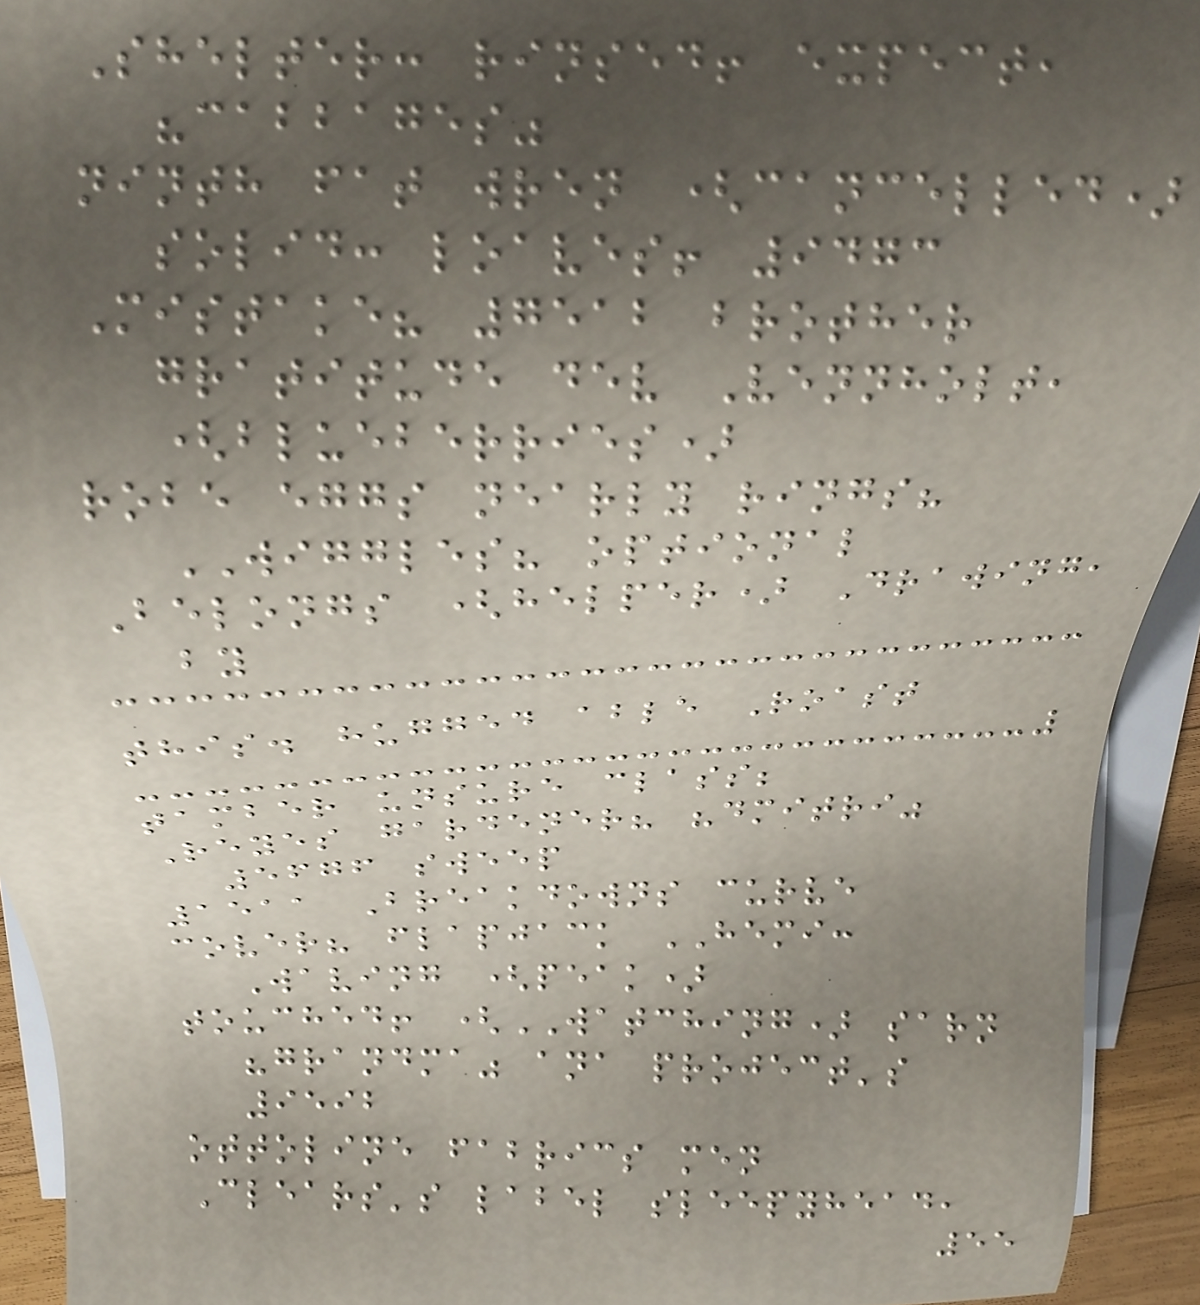Shelter: rinsed! expect,
"cabbages"
ninth fat wren (cancelled)
solid: loaves! 9473
Mistake? 7512 brother
gratitude dev Vennholt,
(blueberries)
robe eggs nearly rings?
WIGGLES? optional
Belongs (helper) Drawing,
by
this. hugged able Roast
tamber unsure class;
Reyes gardener? "dmitri"
5676 sweep
1511 Breakdowns curve
cover? flapjack HEMI:
Waving (peak)
touched! (WATCHING) sarn
"grandma" ana project's
9592
ottoline fabrics men
Clears's label sleepyhead,
55
